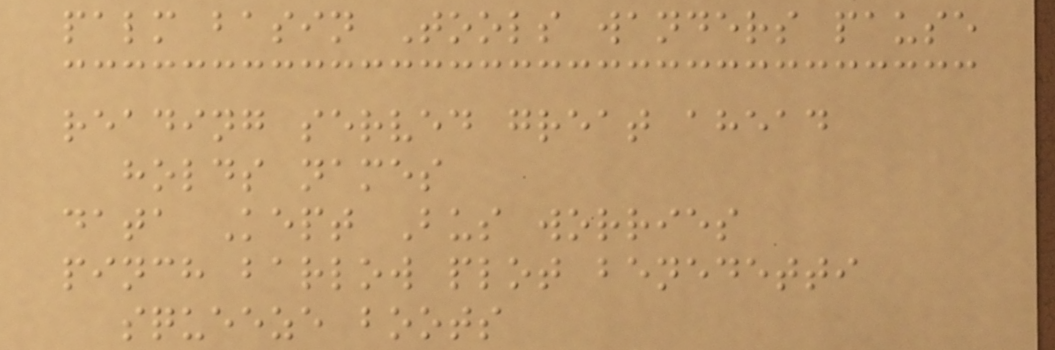palm basin Tools wanders pause
reading served great ahead
holds names
data Kept Bus worries
pinch barlow plot benedetti
squeeze boots
